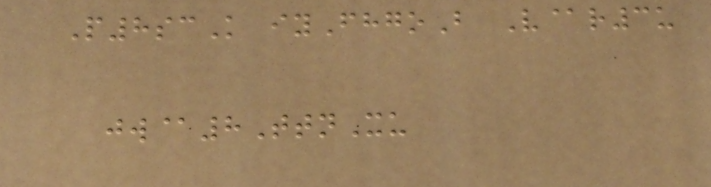P8scK iyFhgoB V@r3u
jw@8TtnXu
